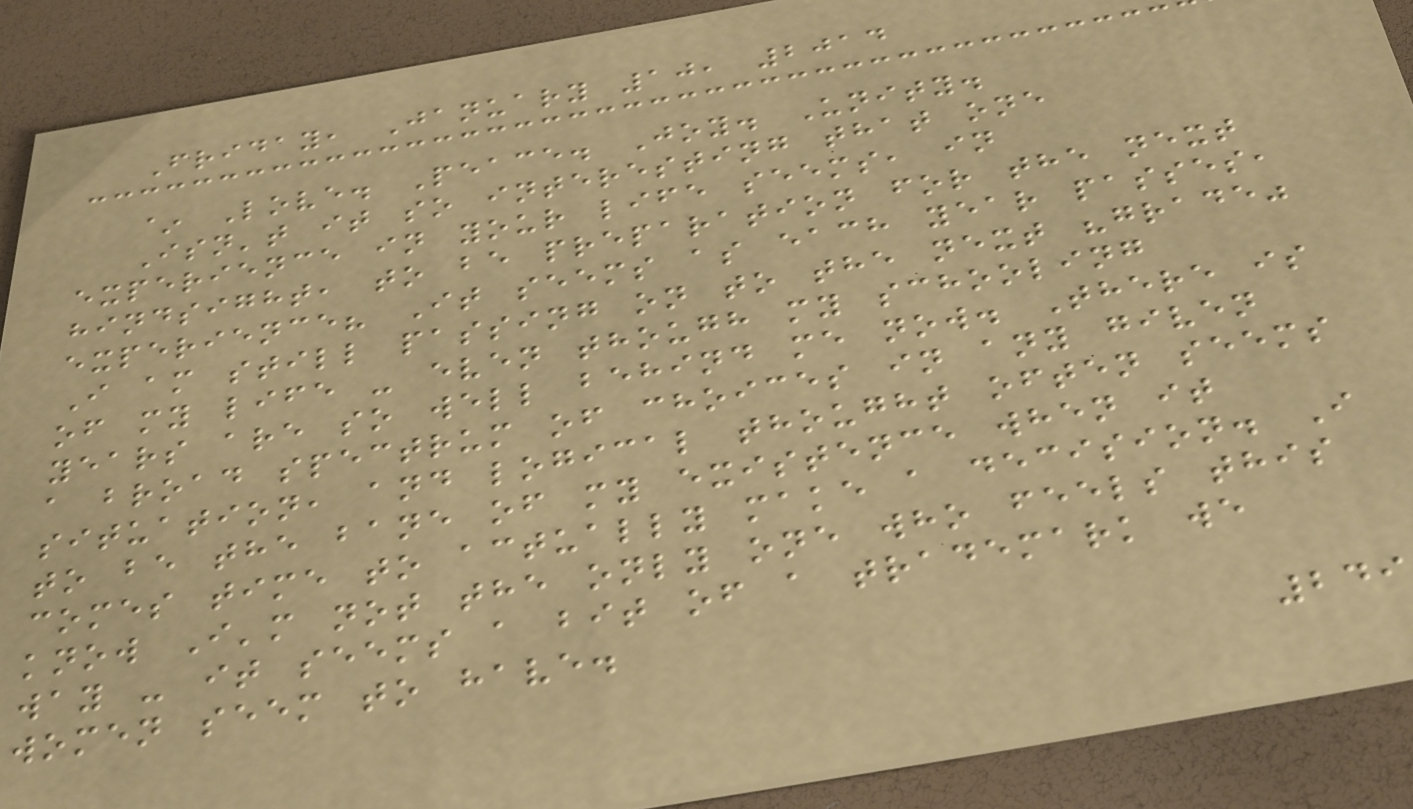Friday, January 10, 2014
~ Love. Peace. Joy. Unity.
Isn't it so interesting that one
experience in your life seems, in
hindsight, to be preparation for the next
experience? It seems as each year passes,
I am still passing on to the next "grade"
of my life - even though my schooling
years are so well behind me now. There is
a broad spectrum of choices in any given
situation, and logical thought often seems
to be the bane of my existence when it
comes time to actually make a decision. I
know I'm not the only one who feels this
way - it seems a bit of a trademark we
women seem to have.
249
